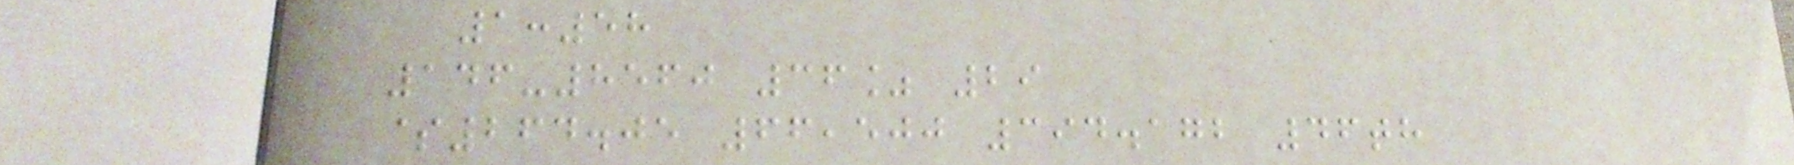1:58
146-8560 36% 29
$264.05 66,500 394.172 46th
